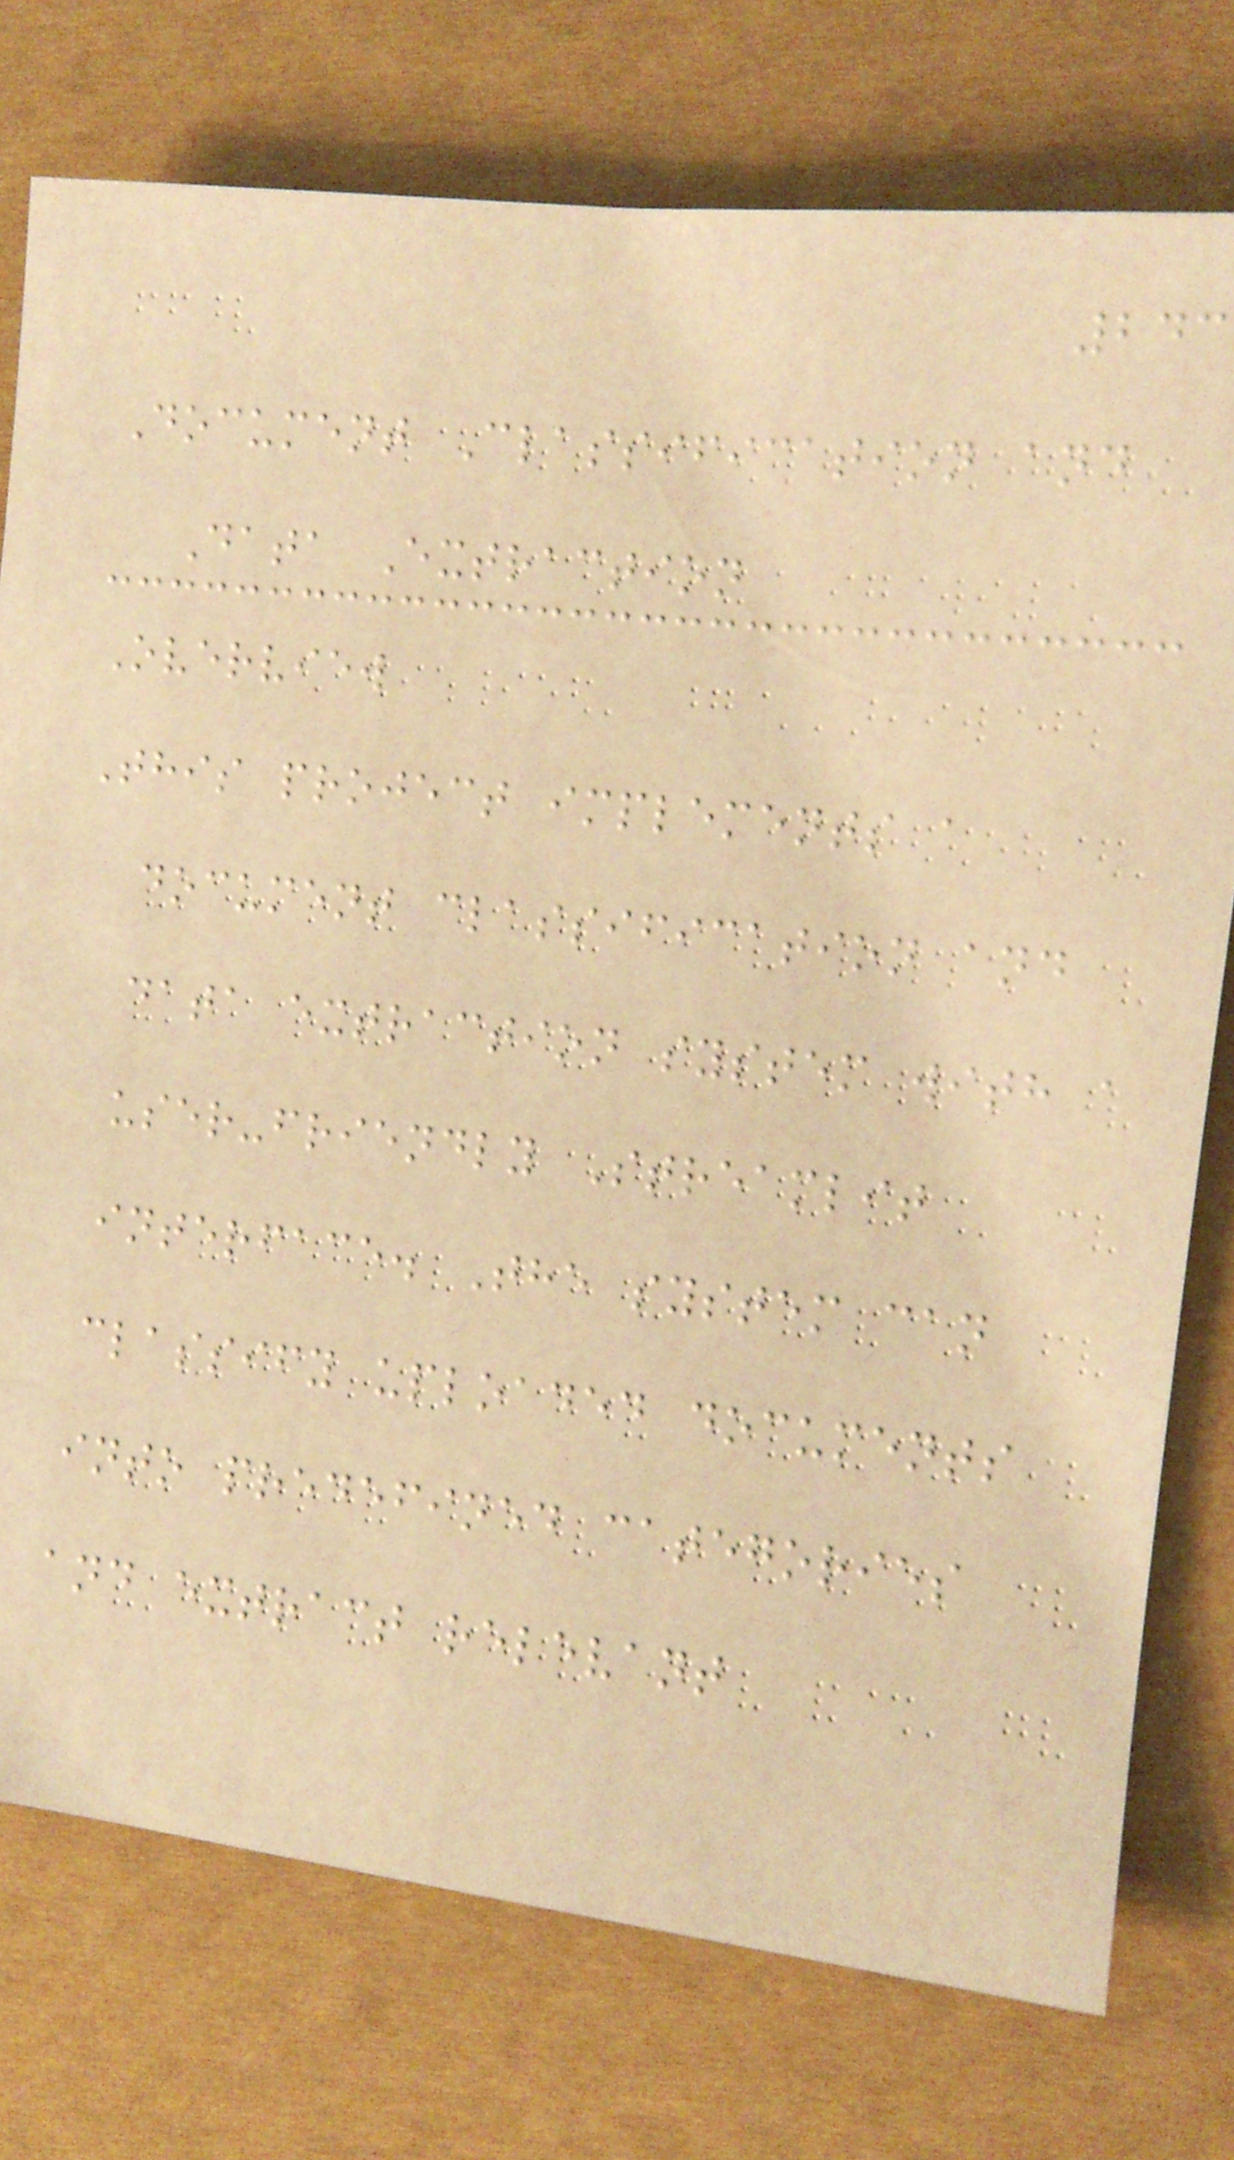243
Document Classification and
Data Extraction
Overview
This project implements a
document classification and
data extraction system with a
user-friendly Streamlit
interface. The system can
classify uploaded documents
into predefined categories
and extract relevant
